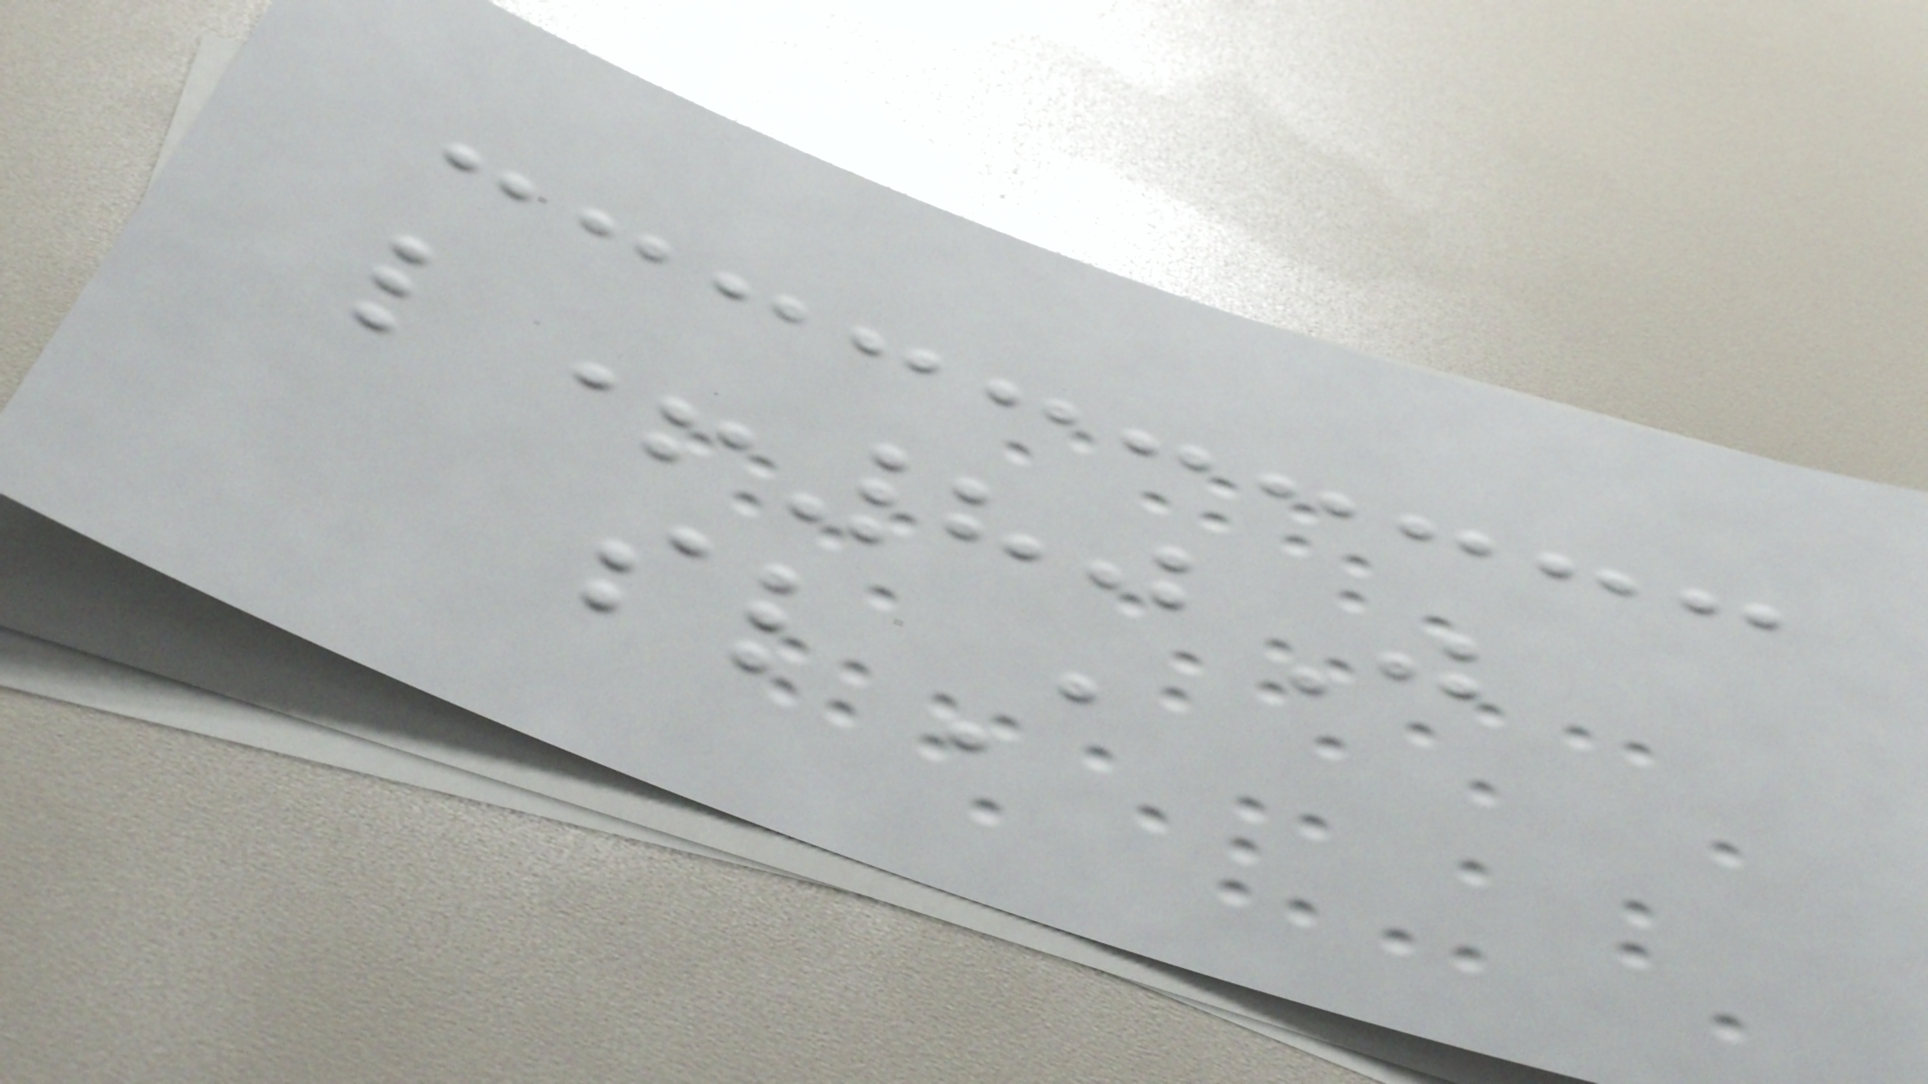l+80J
slA
